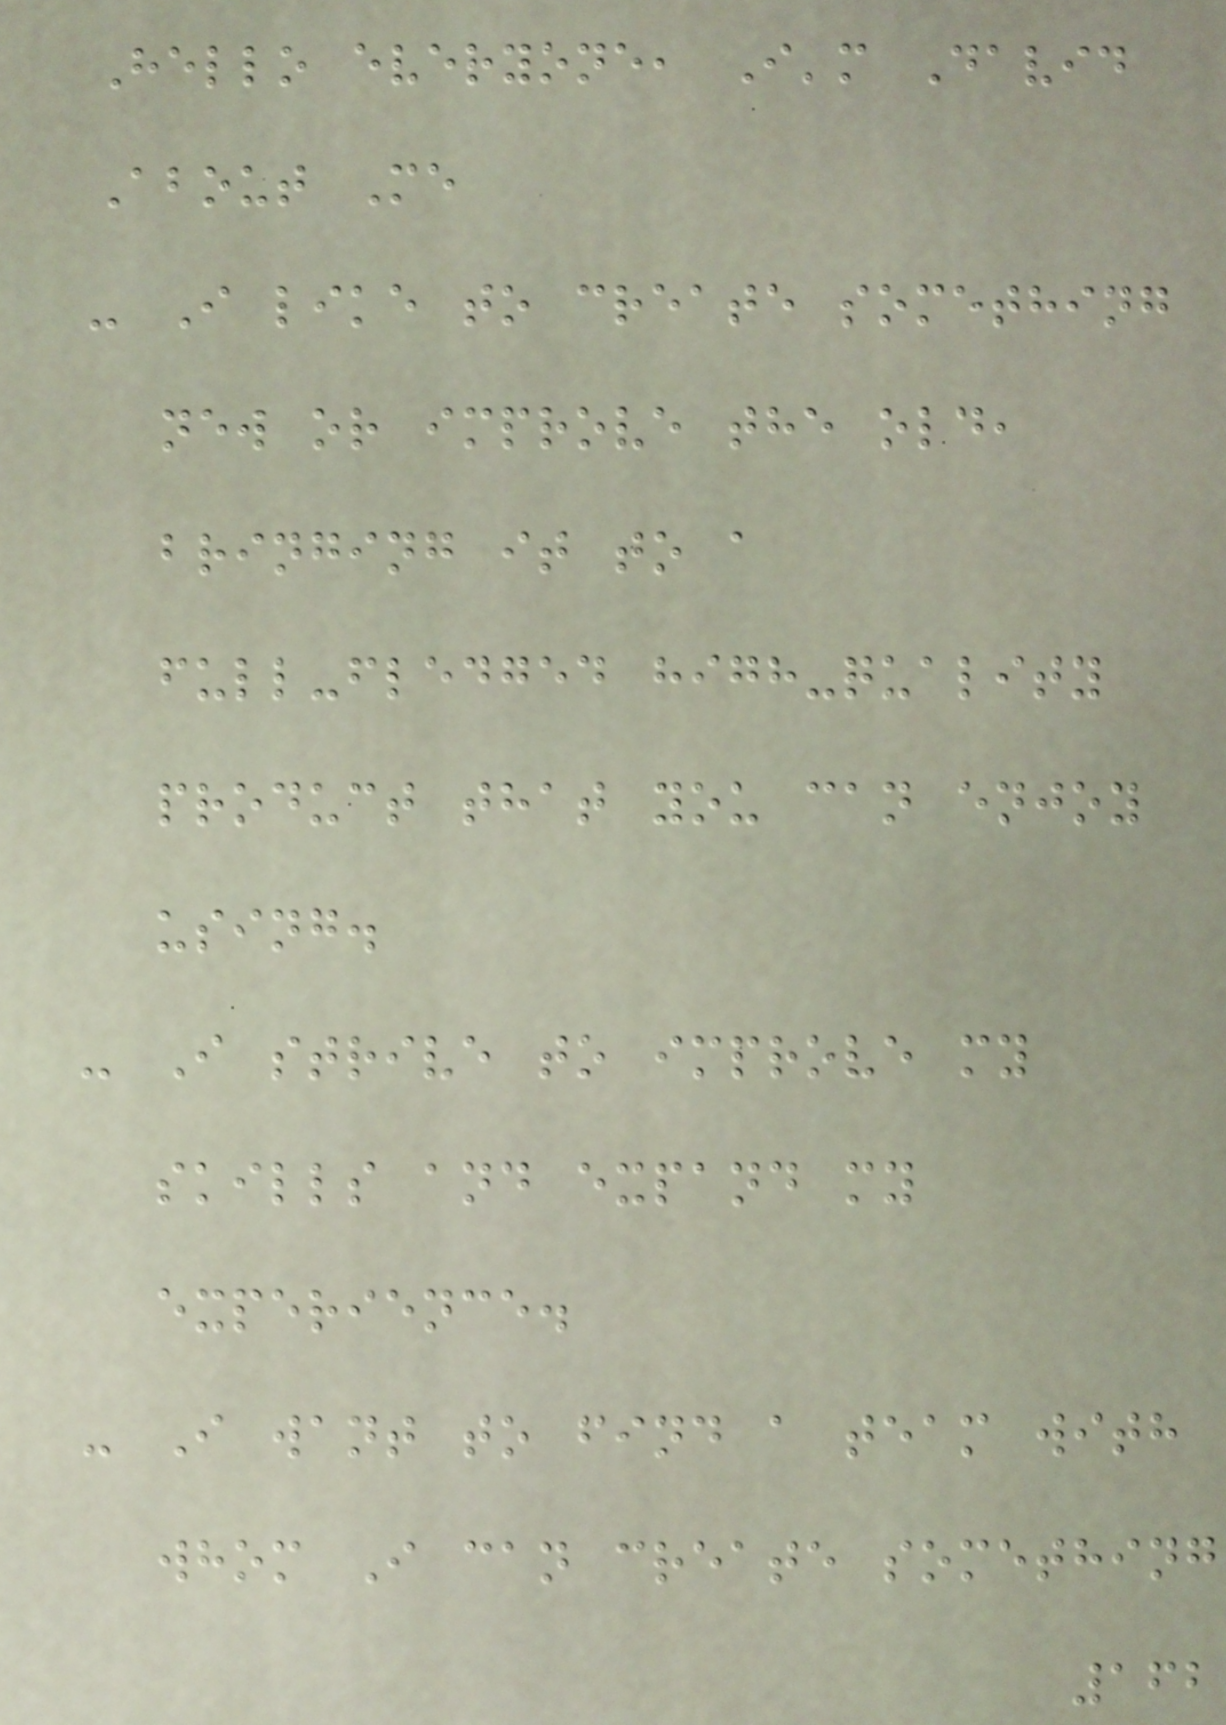Hello everyone, I'm David
About Me
- I like to create something
new or improve the old,
bringing it to a
full-fledged high-quality
product that you can enjoy
using.
- I strive to improve my
skills and expand my
experience.
- I want to find a team with
whom I can create something
162
